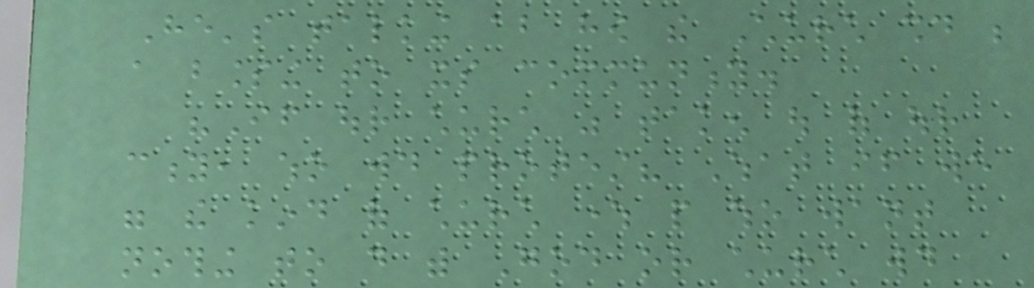He's talking about how the Church should be
a blessing to its community.
"If our church was taken out of our
city, who would protest? What if we
were the kind of church where people who want
nothing to do with God or church would
